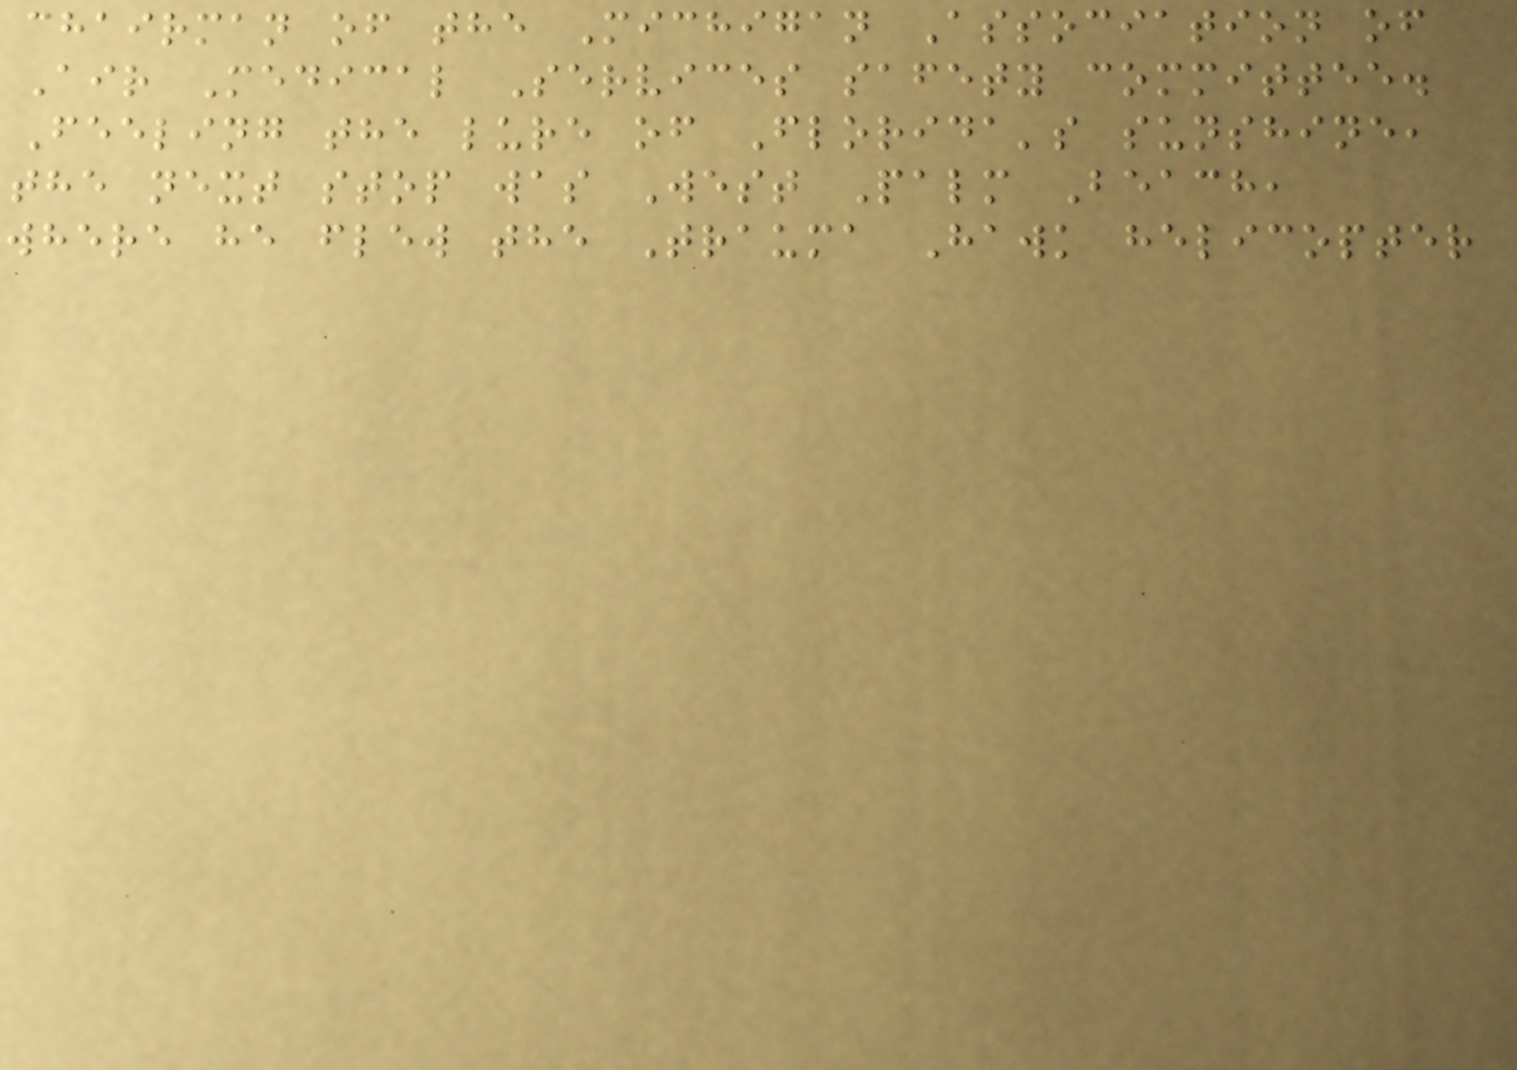chairman of the Michigan Association of
Air Medical Services safety committee.
Feeling the lure of Florida's sunshine,
the next stop was West Palm Beach,
where he flew the Trauma Hawk helicopter
